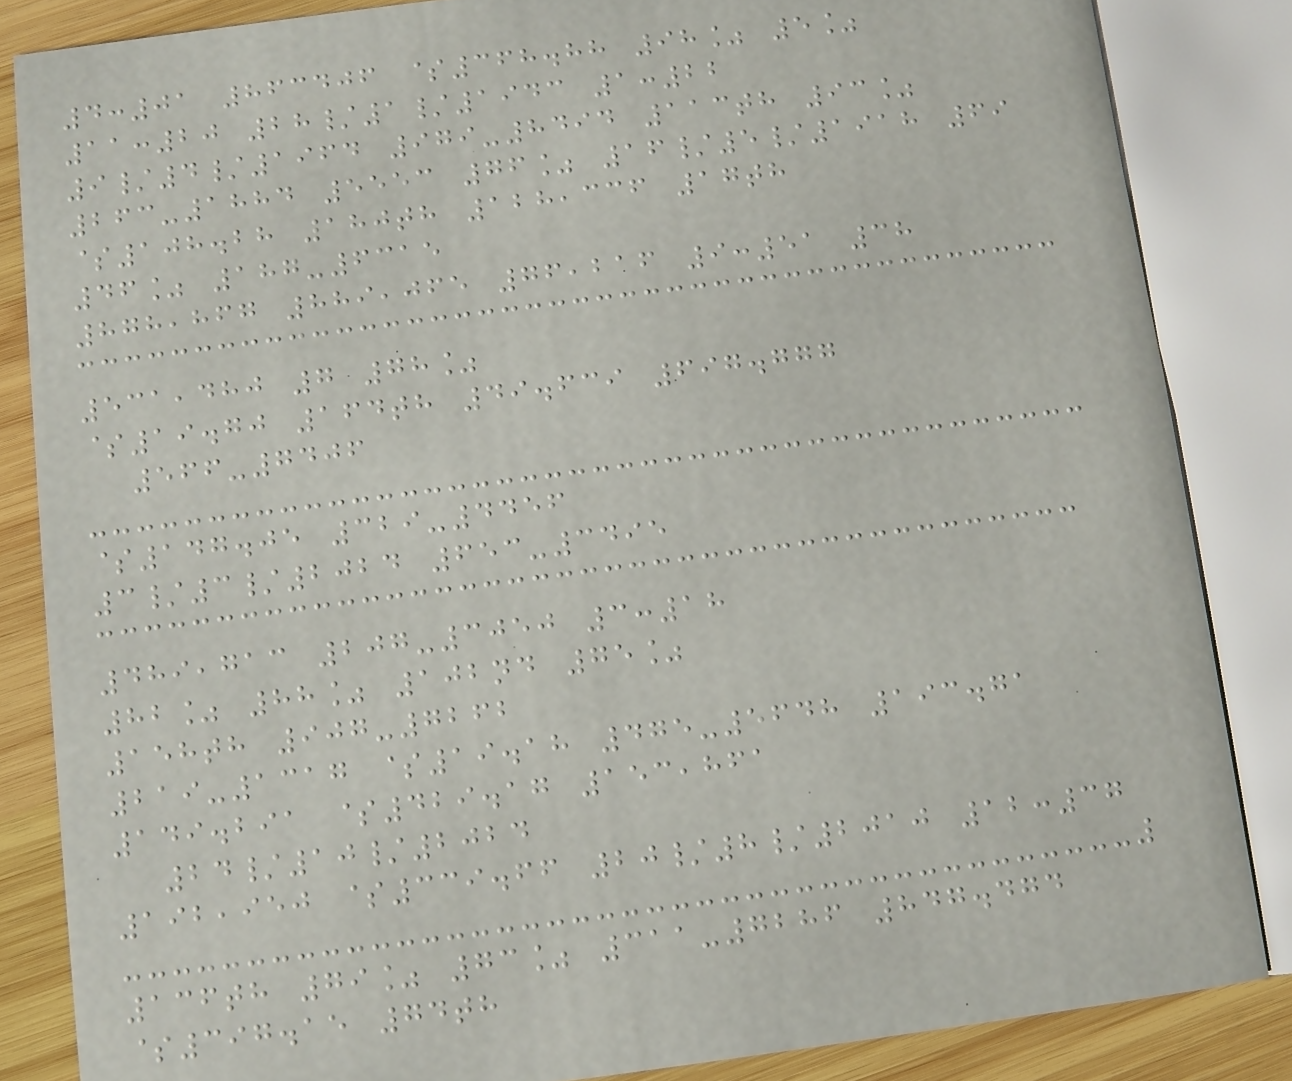4:01 863406 $368.88 98% 5%
11:20 28/1/1943 1:22
9/4/1964 979-8494 113th 93%
263-1884 5553 76% 16/5/1918 69
$108.28 180th 128,336 17th
46% 187-6315
878,867 889,065 76,216 9:51 38
531,480 7 78%
$19.70 164th 49.639 697.777
566-7406
$147.05 329-4456
3/3/2024 653-3495
489,713 207-3050 3:18
82% 88% 102nd 75%
158th 907-7262
219-1317 $19.18 475-5648 193.71
149.291 $429.17 153,861
24/10/2024
192,950 $339.66 20/8/2010 12:37
136th 79% 73% 311-7286 847.474
$397.15 74th
